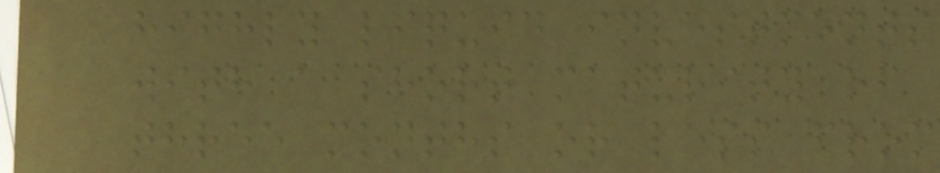highly liquid investments
with a short maturity of
three months or less from
